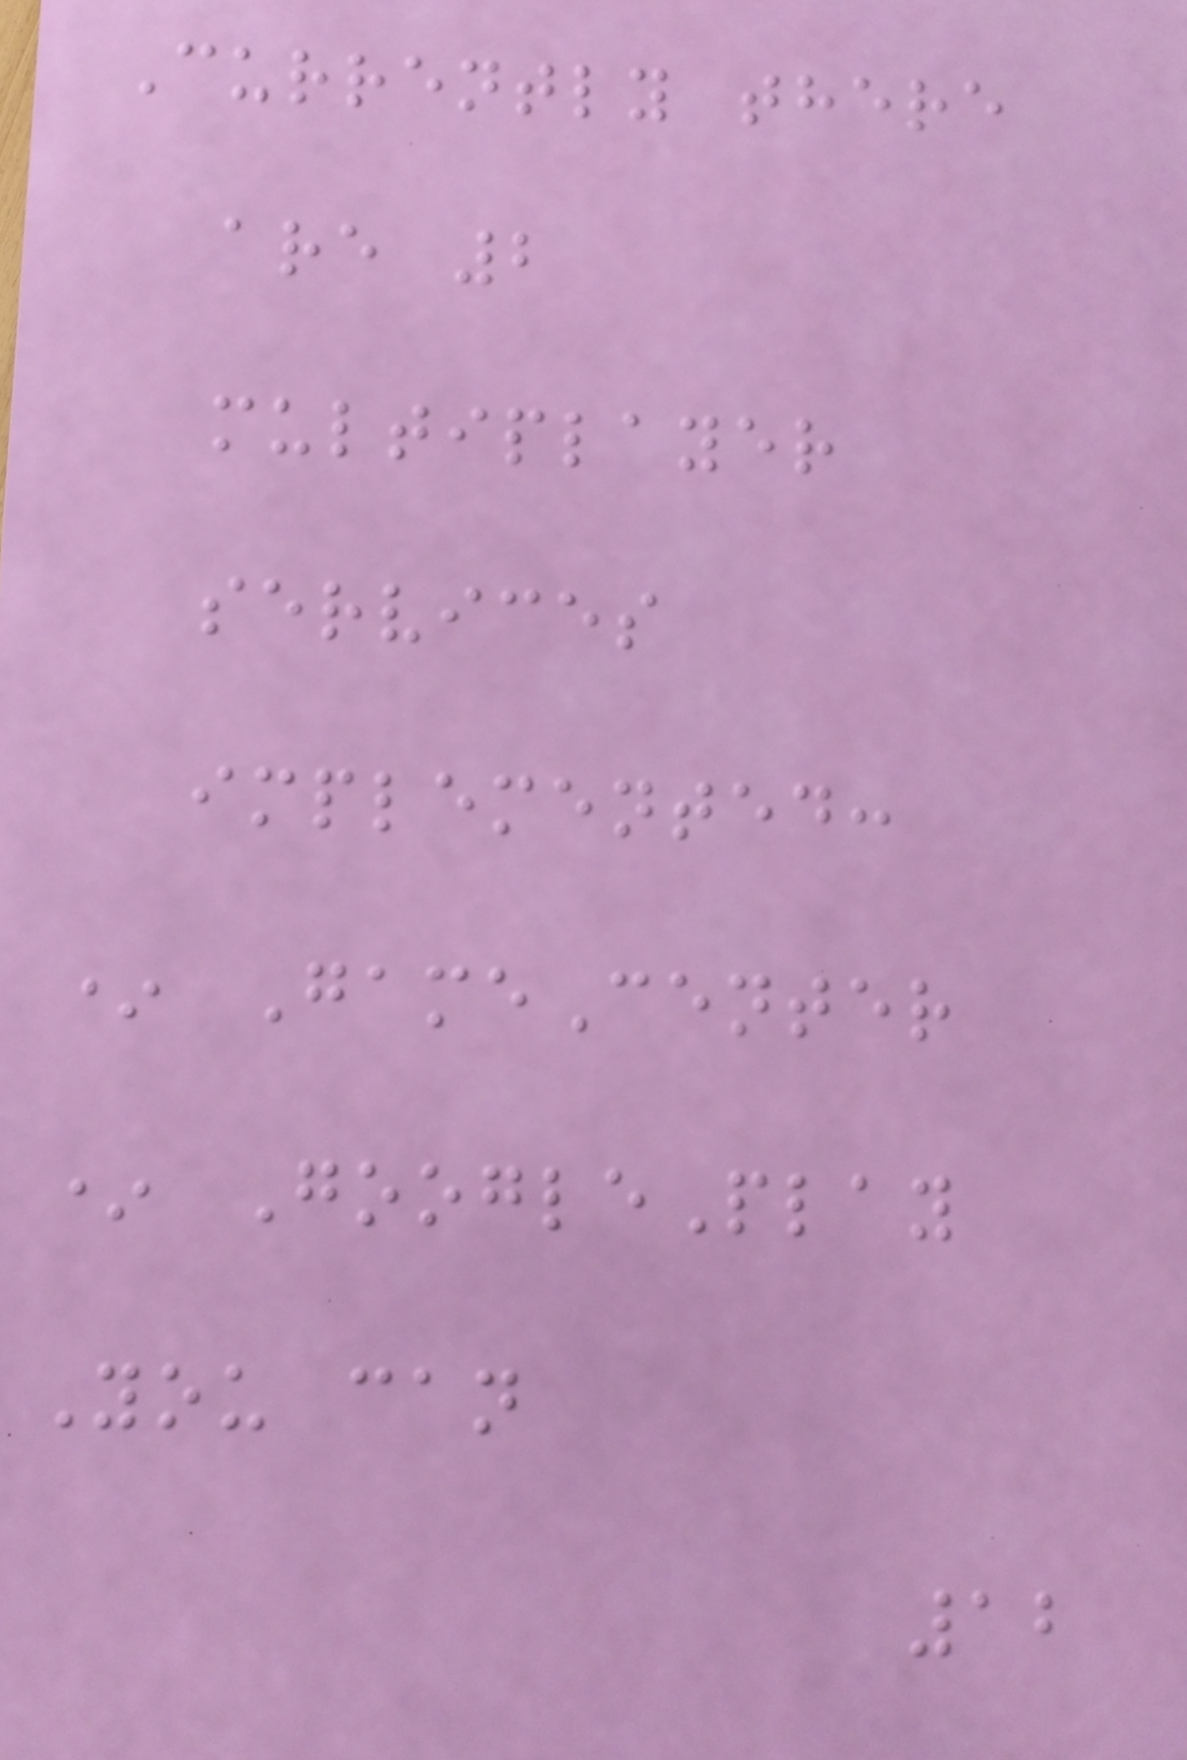Currently there
are 2
multiplayer
services
implemented:
* GameCenter
* GooglePlay
You can
12
